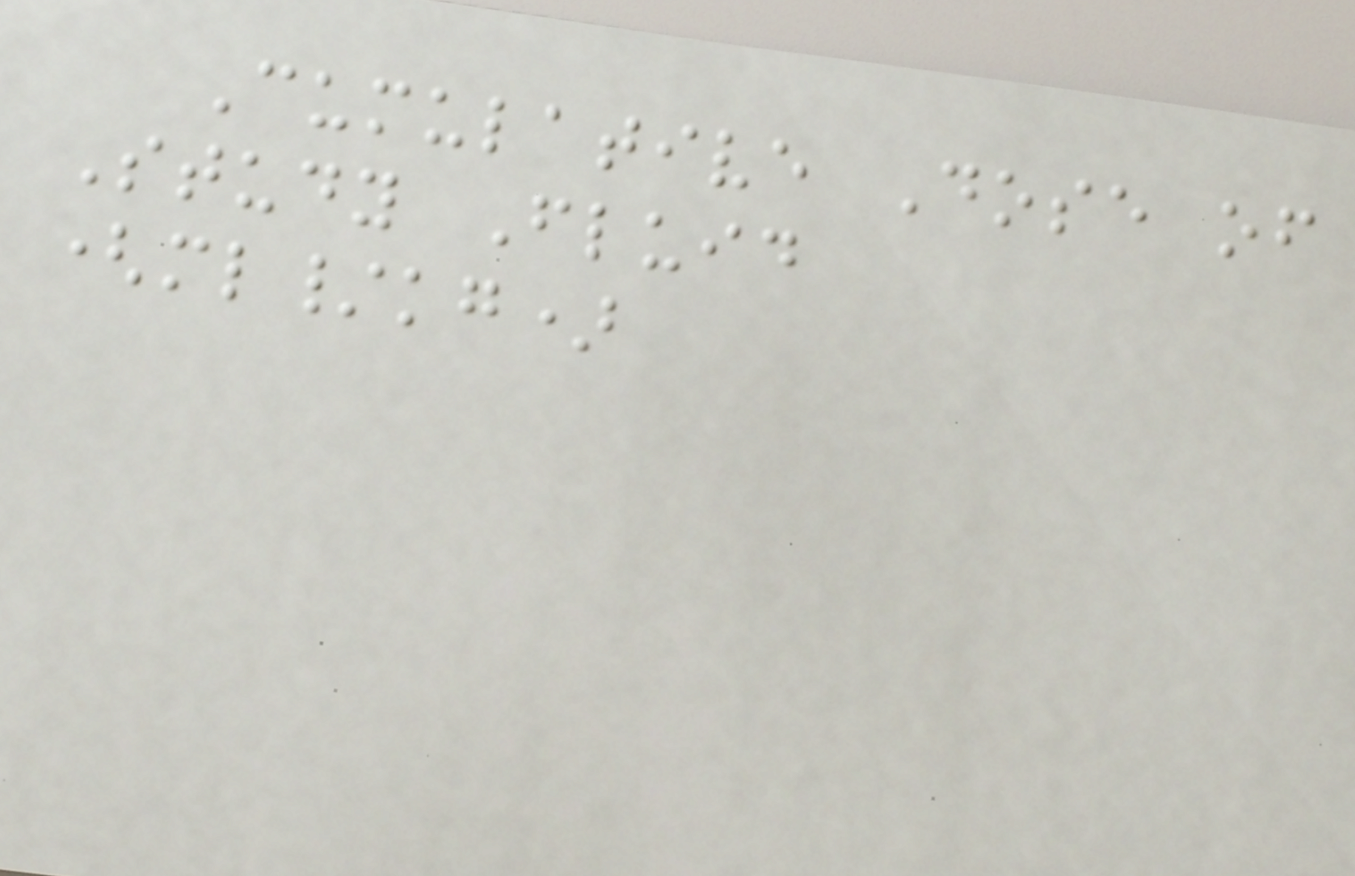Cumulative Dose of
Study Fluid
(ml/kg)
